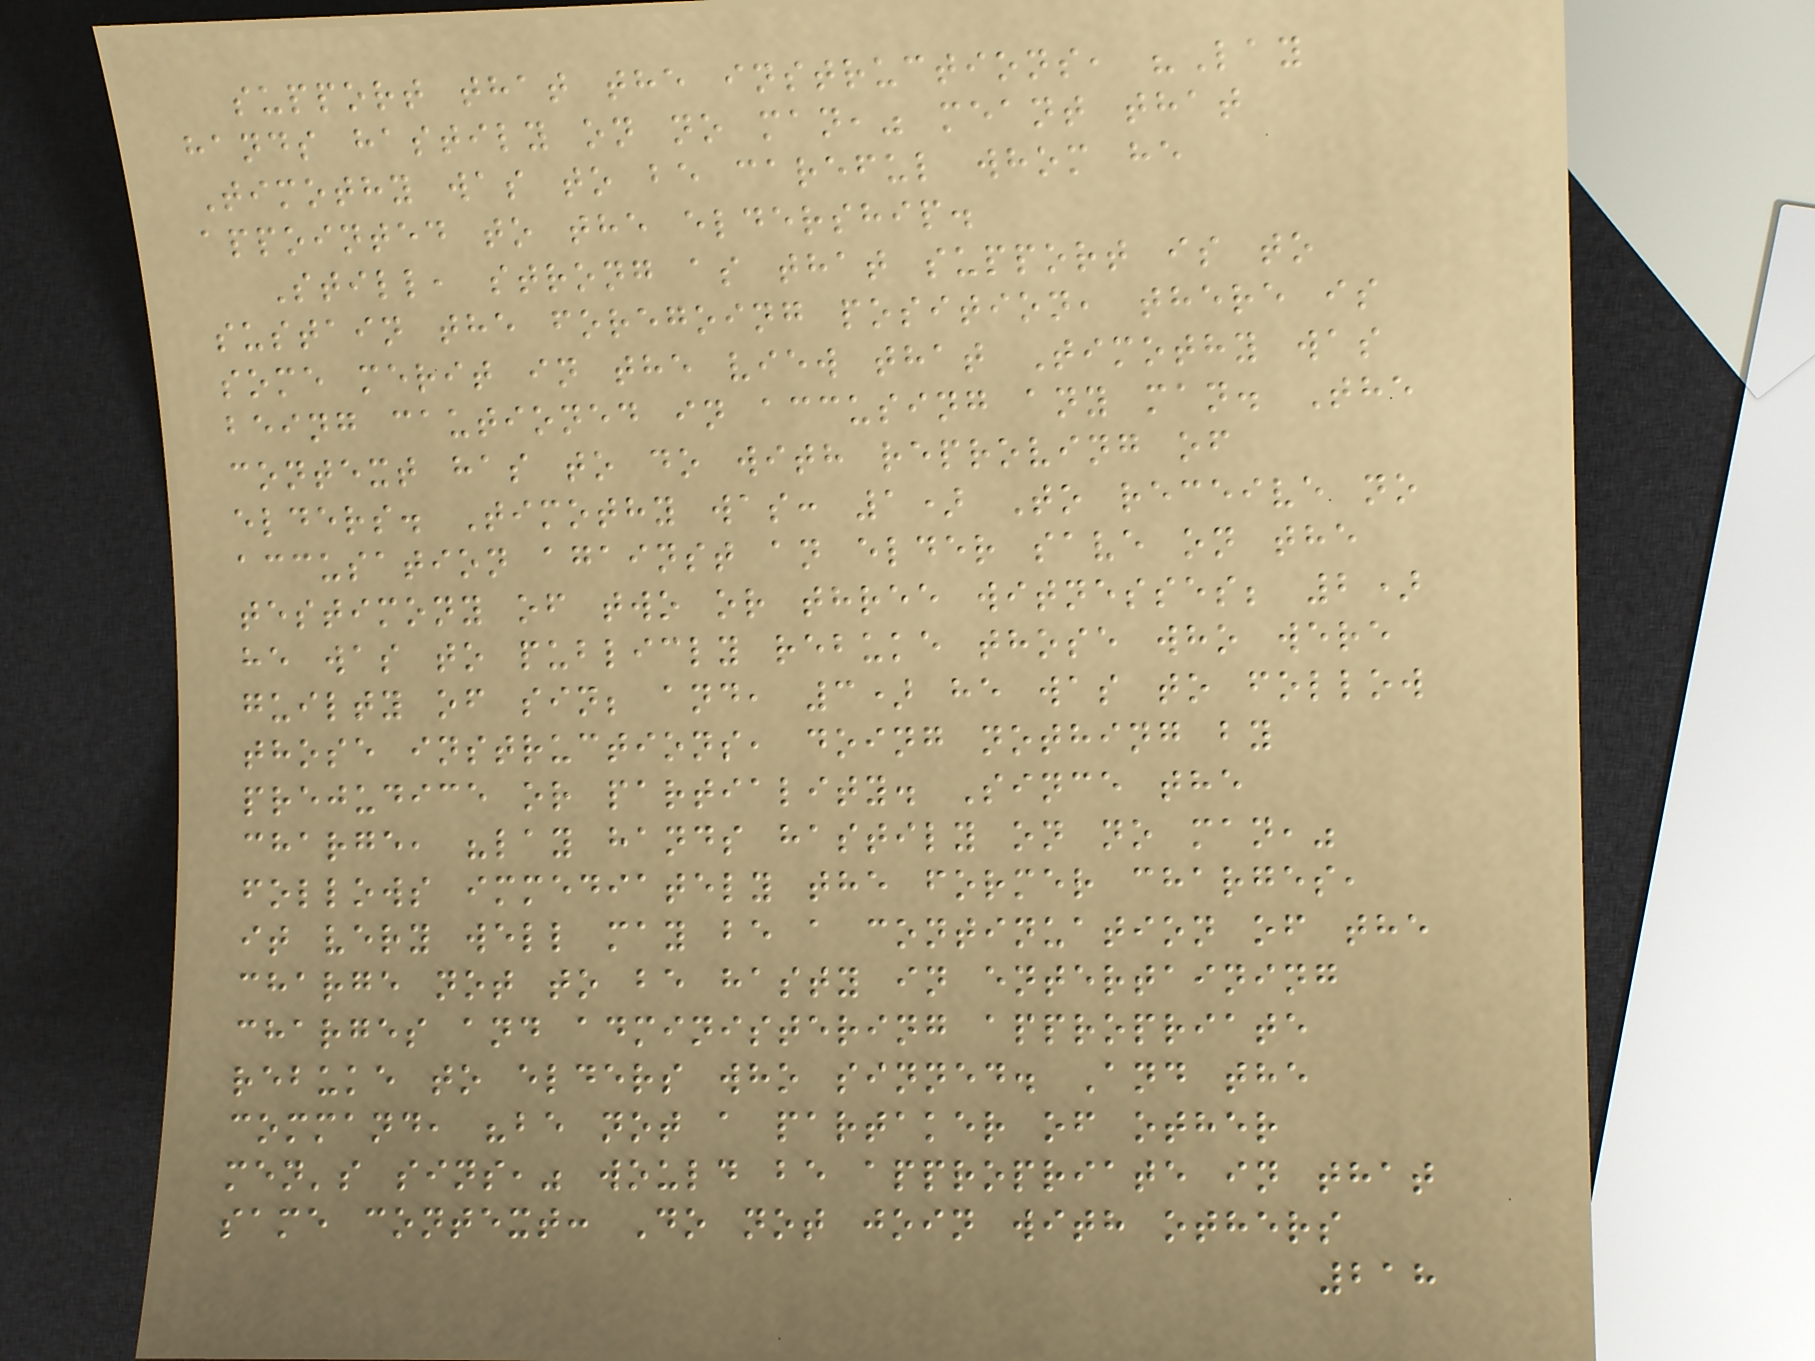support that the instructions, "Lay
hands hastily on no man," meant that
Timothy was to be careful whom he
appointed to the eldership.
Still, strong as that support is to
sustain the foregoing position, there is
some merit in the view that Timothy was
being cautioned in accusing any man. The
context has to do with reproving of
elders. Timothy was: 1) To receive no
accusation against an elder save on the
testimony of two or three witnesses; 2)
he was to publicly rebuke those who were
guilty of sin; and, 3) he was to follow
those instructions, doing nothing by
prejudice or partiality. Since the
charge, "lay hands hastily on no man,"
follows immediately the former charges,
it very well may be a continuation of the
charge not to be hasty in entertaining
charges and administering appropriate
rebuke to elders who sinned. And the
command, "be not a partaker of other
men's sins," would be appropriate in that
same context: Do not join with others
218
